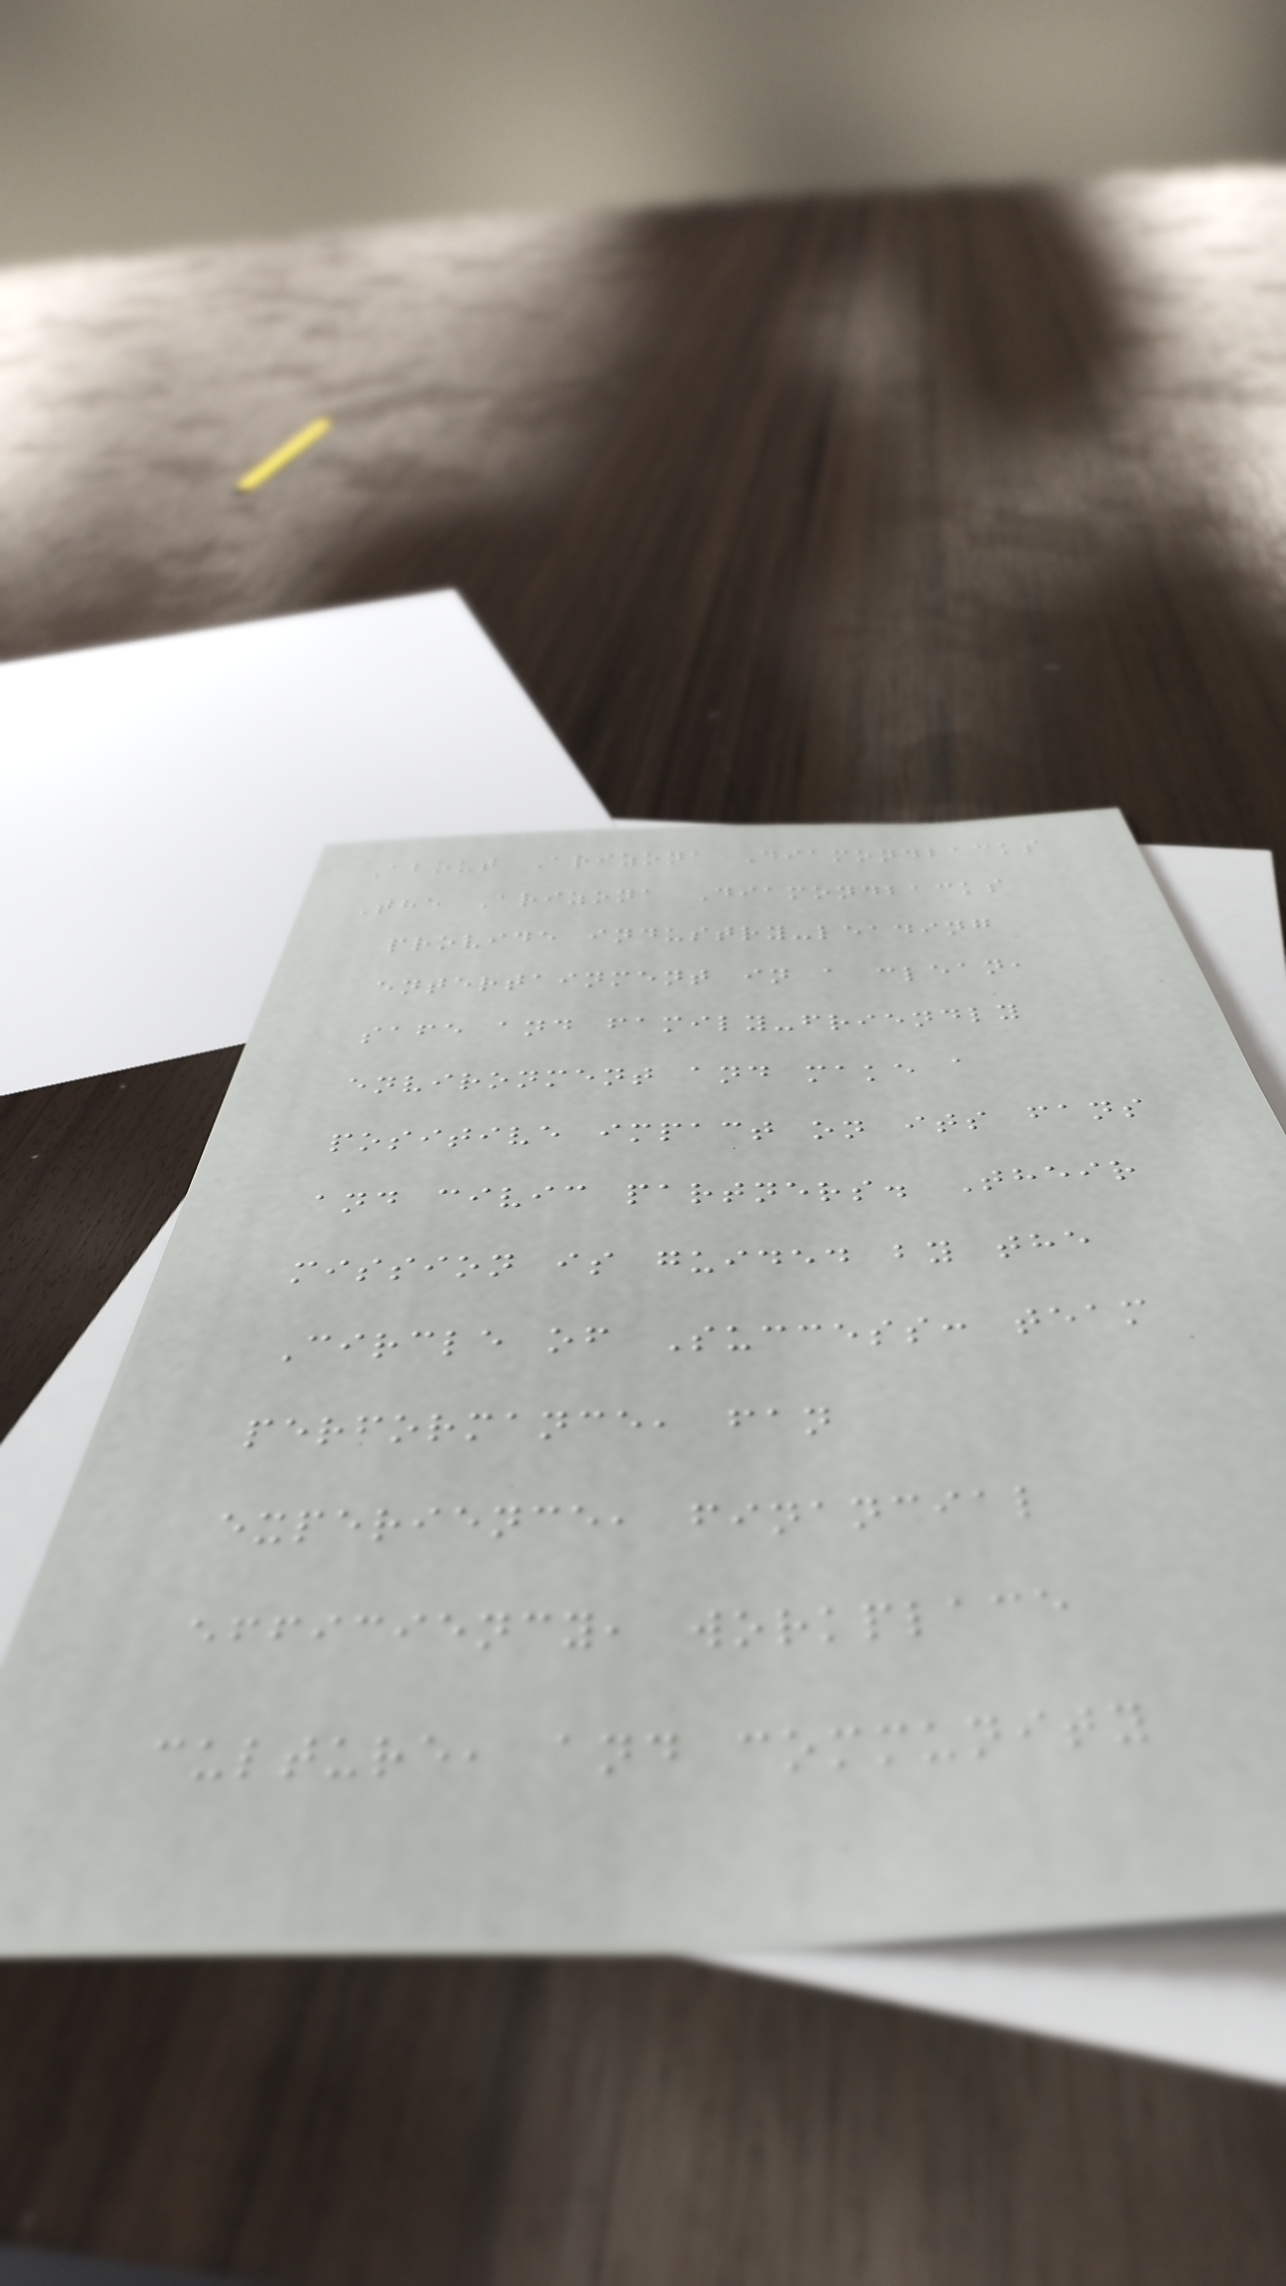About Arizona Diamondbacks
The Arizona Diamondbacks
provide industry-leading
entertainment in a clean,
safe and family-friendly
environment and make a
positive impact on its fans
and civic partners. Their
mission is guided by the
Circle of Success: team
performance, fan
experience, financial
efficiency, workplace
culture, and community
